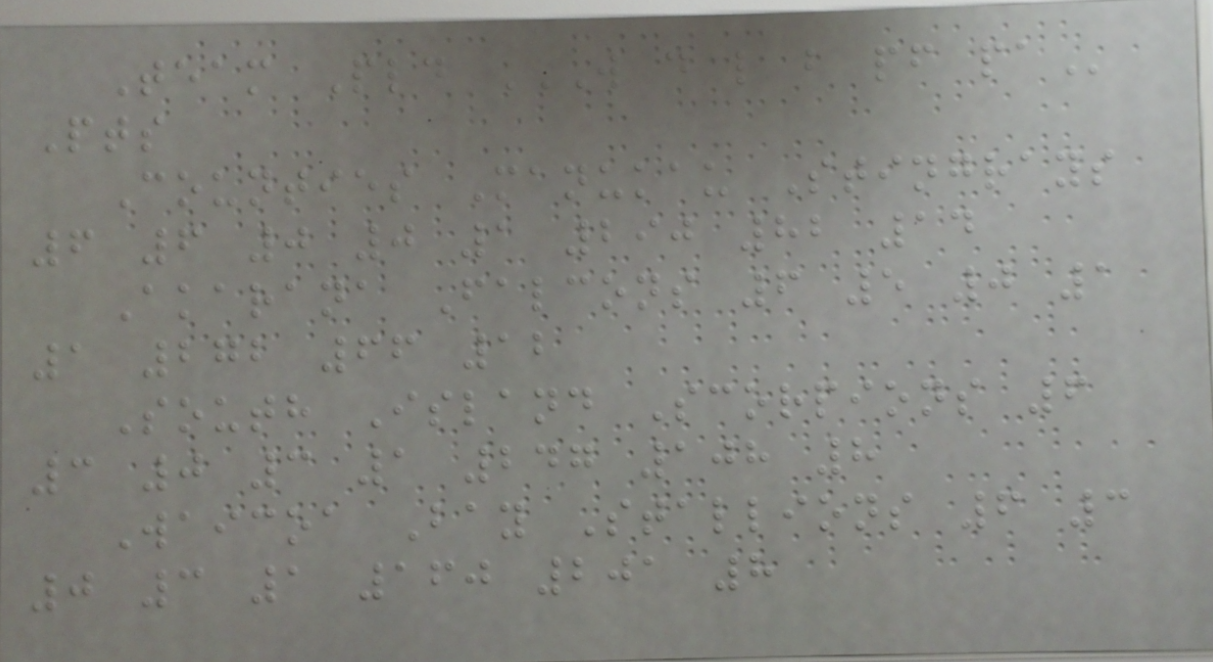Team Pld W D L B PF PA
Pts
Counties Manukau Stingrays
6 6 0 0 1 290 82 14
Akarana Falcons 6 5 0 1
1 272 66 12
South Island Scorpions 6
3 0 3 1 247 108 8
Waicoa Bay Stallions 6 3
0 3 1 160 201 8
